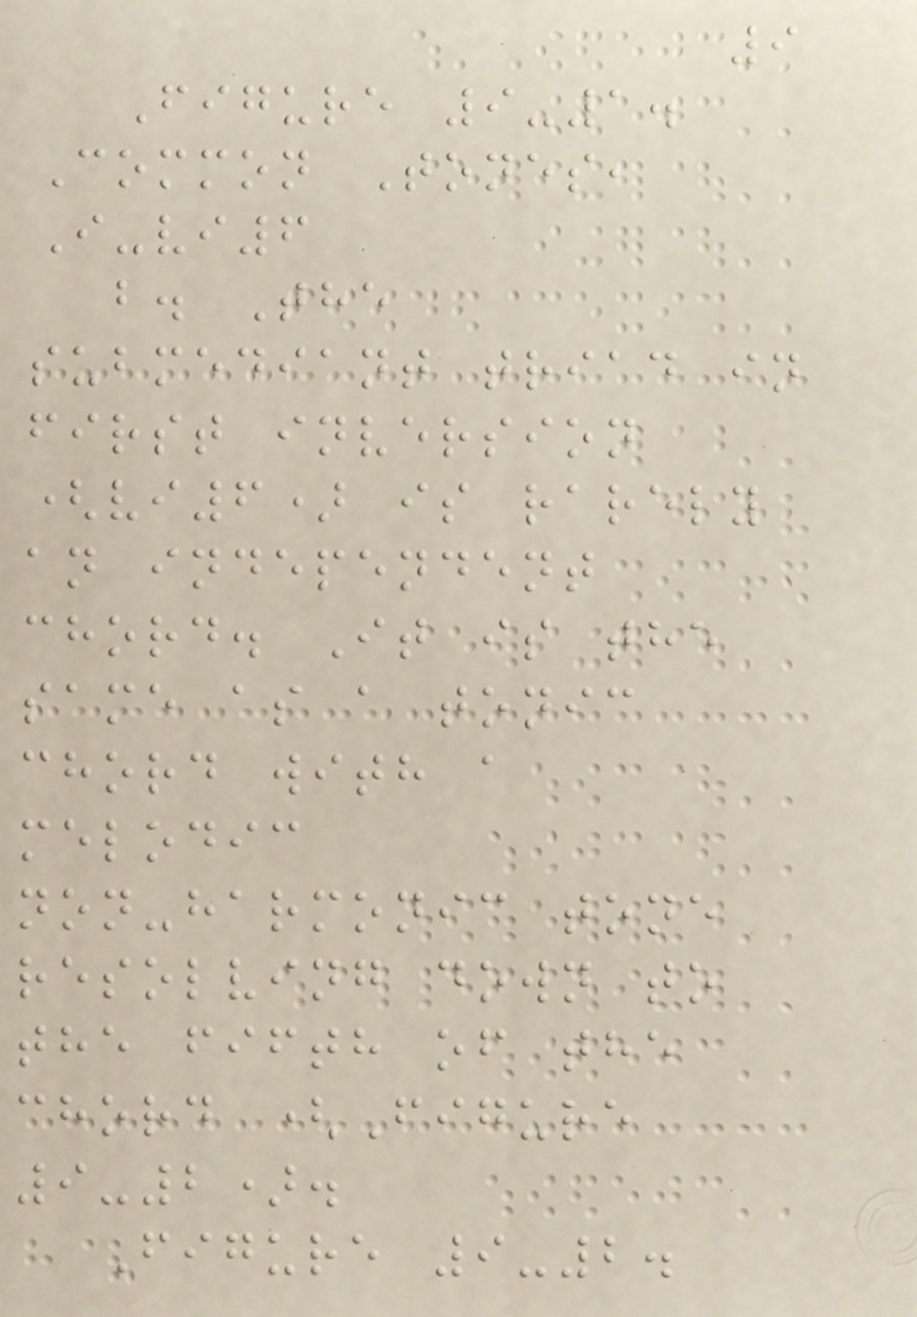9
Figure 9-1.
Common Tones,
I-vi6
b. The
submediant triad in
first inversion
(vi6) is rarely
an independent
chord. It is the
same as a tonic
chord with a
melodic
non-harmonic tone
resolving down to
the fifth of the
chord (Figure
9-2).
Figure 9-2.
